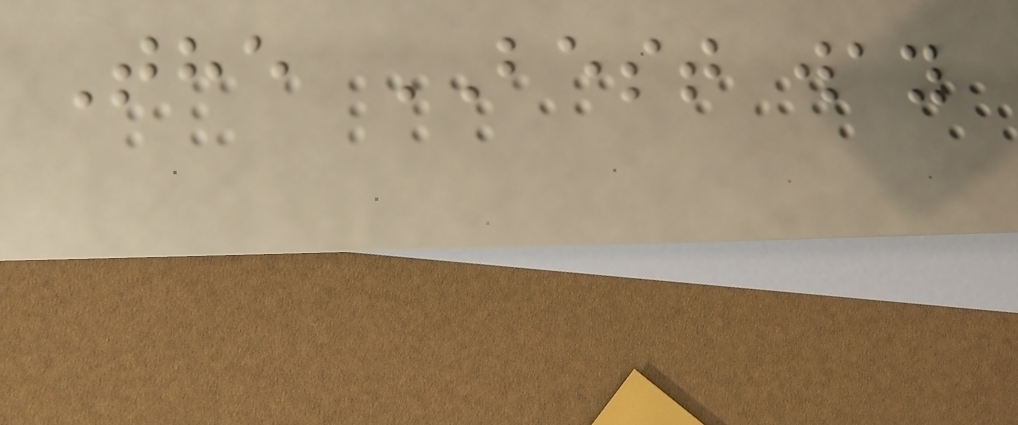The BEST way
